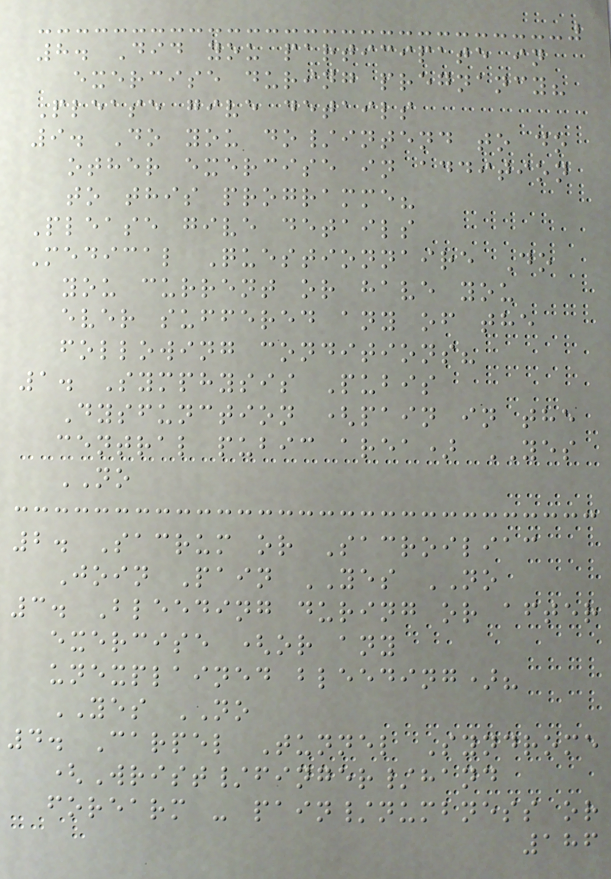8. Did you participate in
exercise during pregnancy?
Please give details
9. Do you do/intend to do
other exercise in addition
to this programme?
Please give details
Medical Questionnaire Do
you current or have you
ever suffered any of the
following conditions?
1. Symphysis Pubis
Dysfunction (pain in the
central pubic area) YES
NO
2. Sacrum or Sacroiliac
Join Pain YES NO
3. Bleeding during or after
exercise (or any
unexplained bleeding)?
YES NO
4. Carpel Tunnel Syndrome
(Wrist/finger/hand
forearm - pain/numbness or
186
